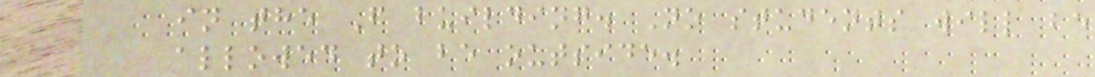in the F building. No students will be
allowed to be outside.
